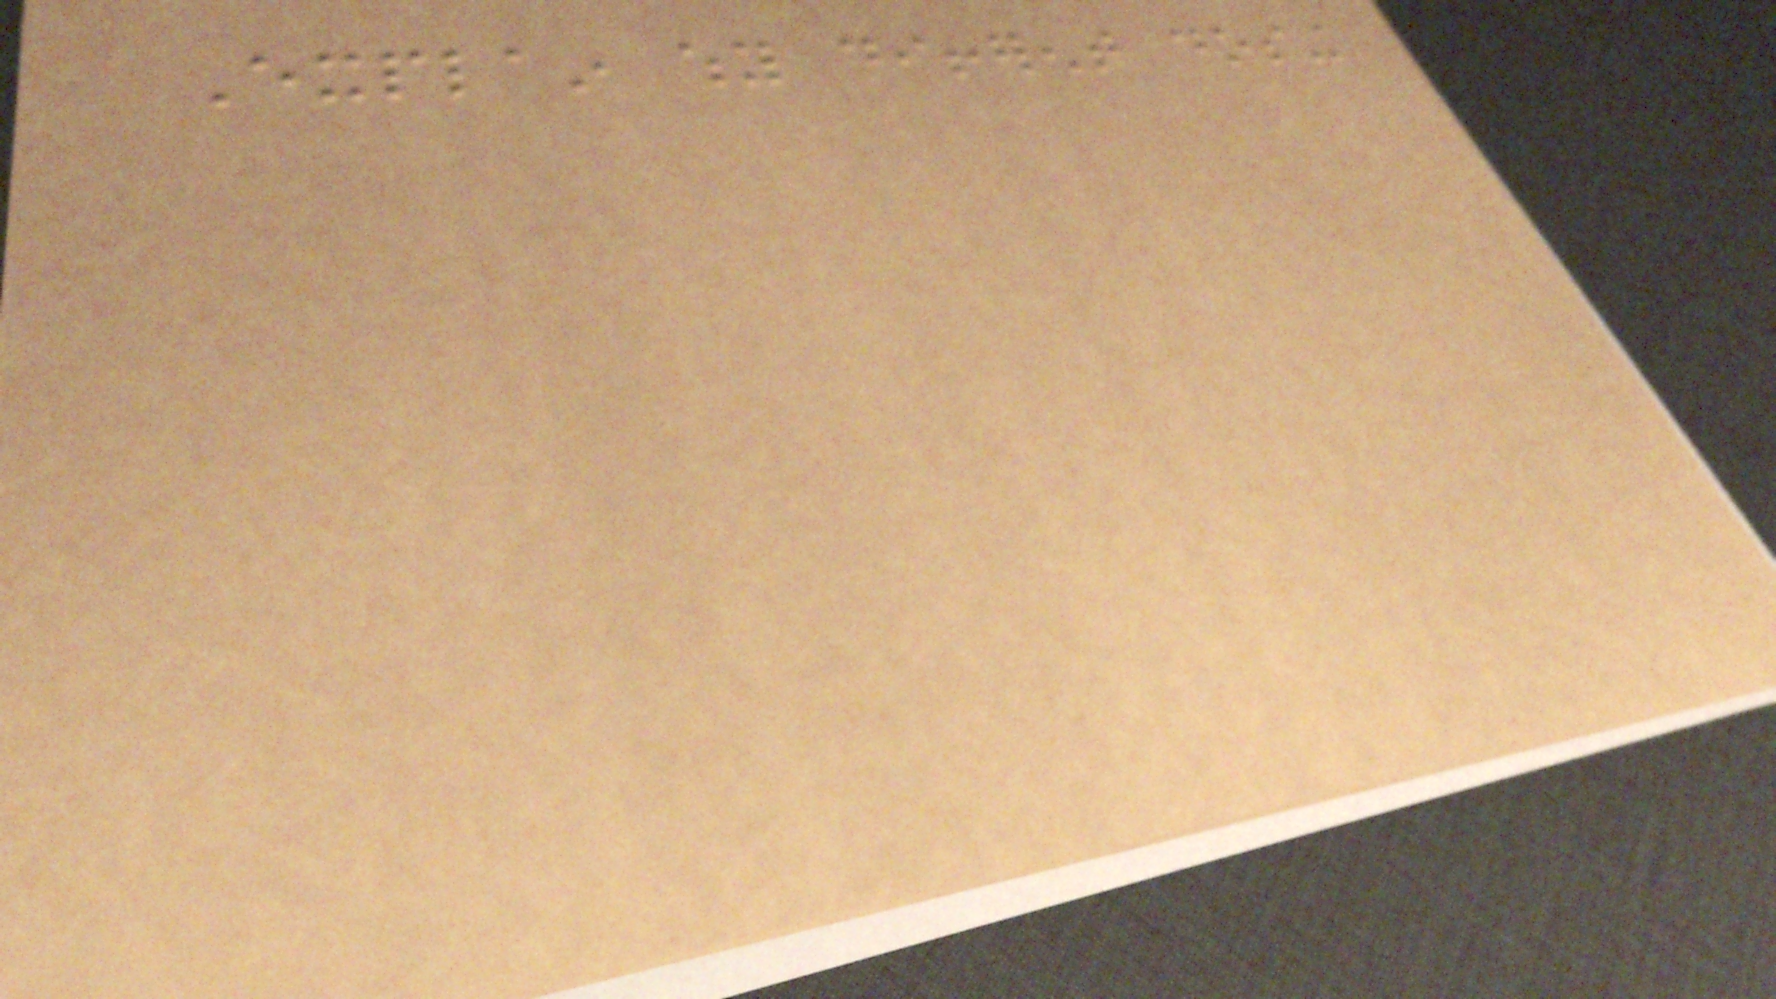Explain why different dosing
